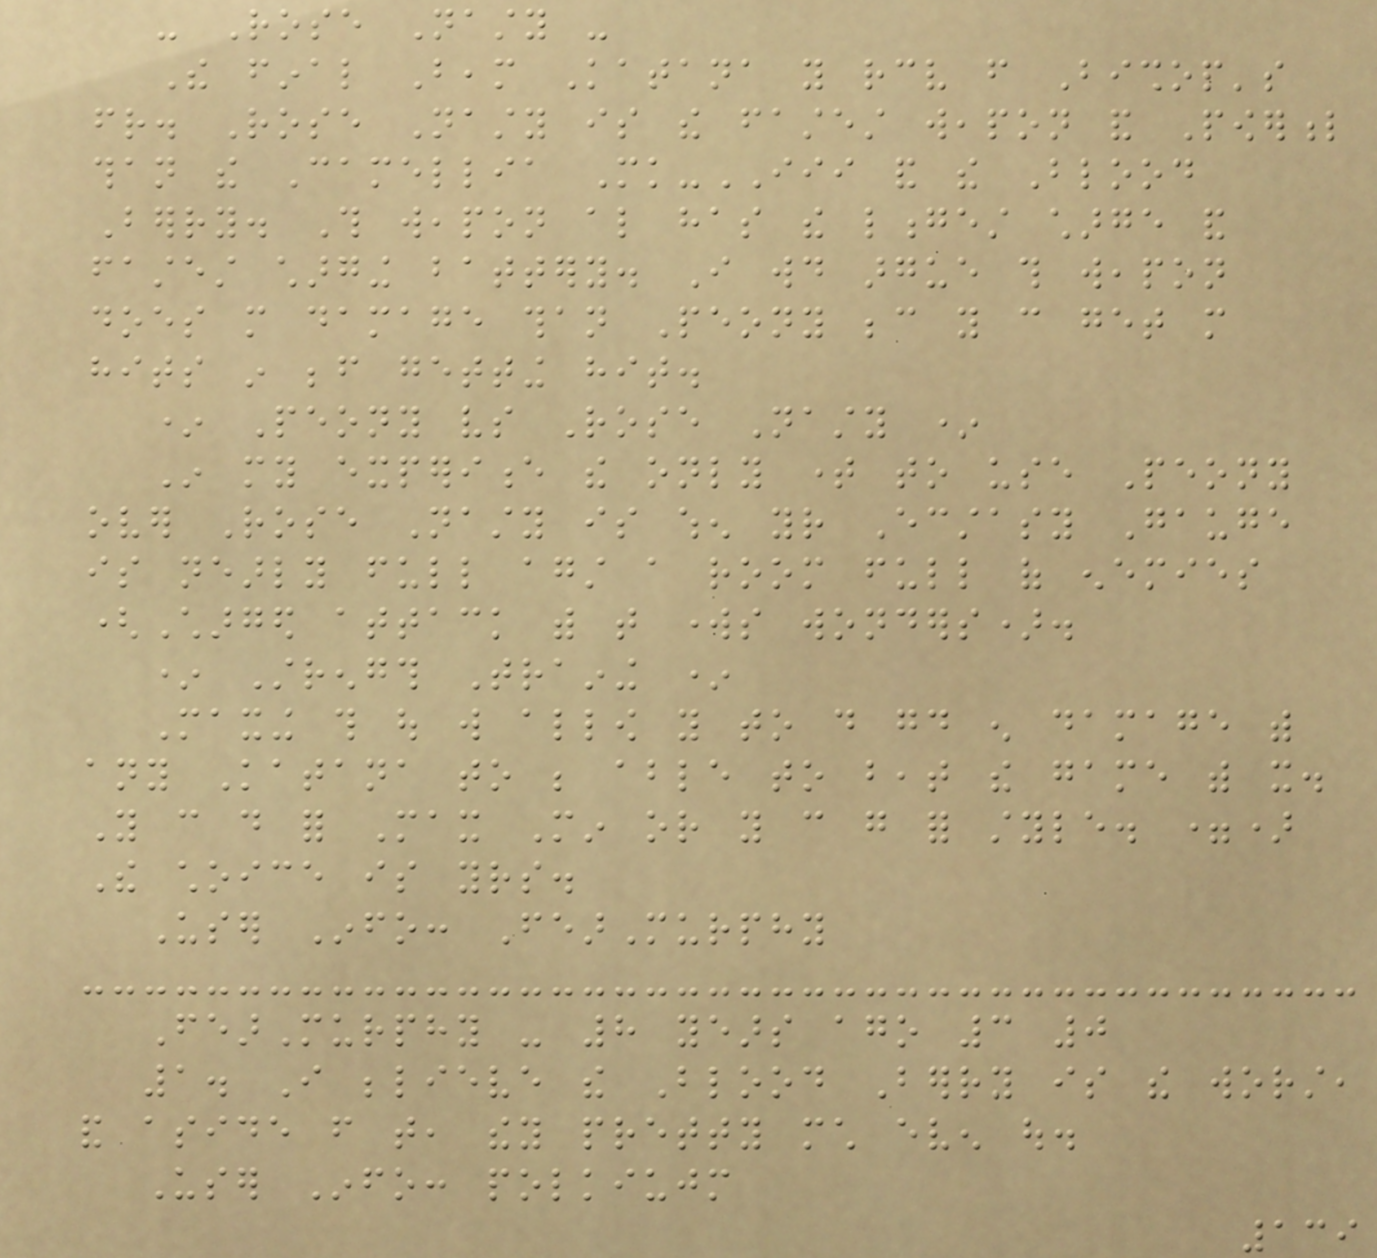- Rose Nasty -
The final Beam Katana you receive from Bishop's
friend. Rose Nasty is the fastest weapon and Powerful
than the Camellia Mk-III and the Blood
Berry. This weapon also has the longest charge and
fastest charging battery. I would argue this weapon
does more damage than Peony because you can get more
hits in before getting hit.
* Peony vs Rose Nasty *
In my experience the only time to use Peony
over Rose Nasty is when your Ecstasy Gauge
is nearly full against a room full of enemies
(Charged attack with that works wonders).
* Strength Training *
Maxing this out will allow you to do good enough damage with
any Katana to be able to beat the game with it.
You can do for Max Min or you can go for style. =)
The choice is yours.
User Info: FearMurphy
FearMurphy - 8 years ago 3 0
1. I believe the Blood Berry is the worst,
and aside from that, they pretty much even out.
User Info: polkiujm
139
